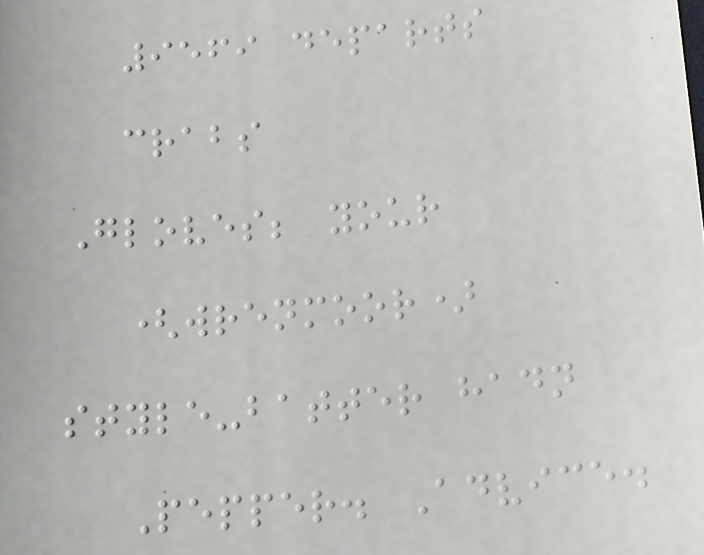9569 departs
crabs
Gloves; your
(wrenmoor)
style-batter hadn
Pepper. Advice.
